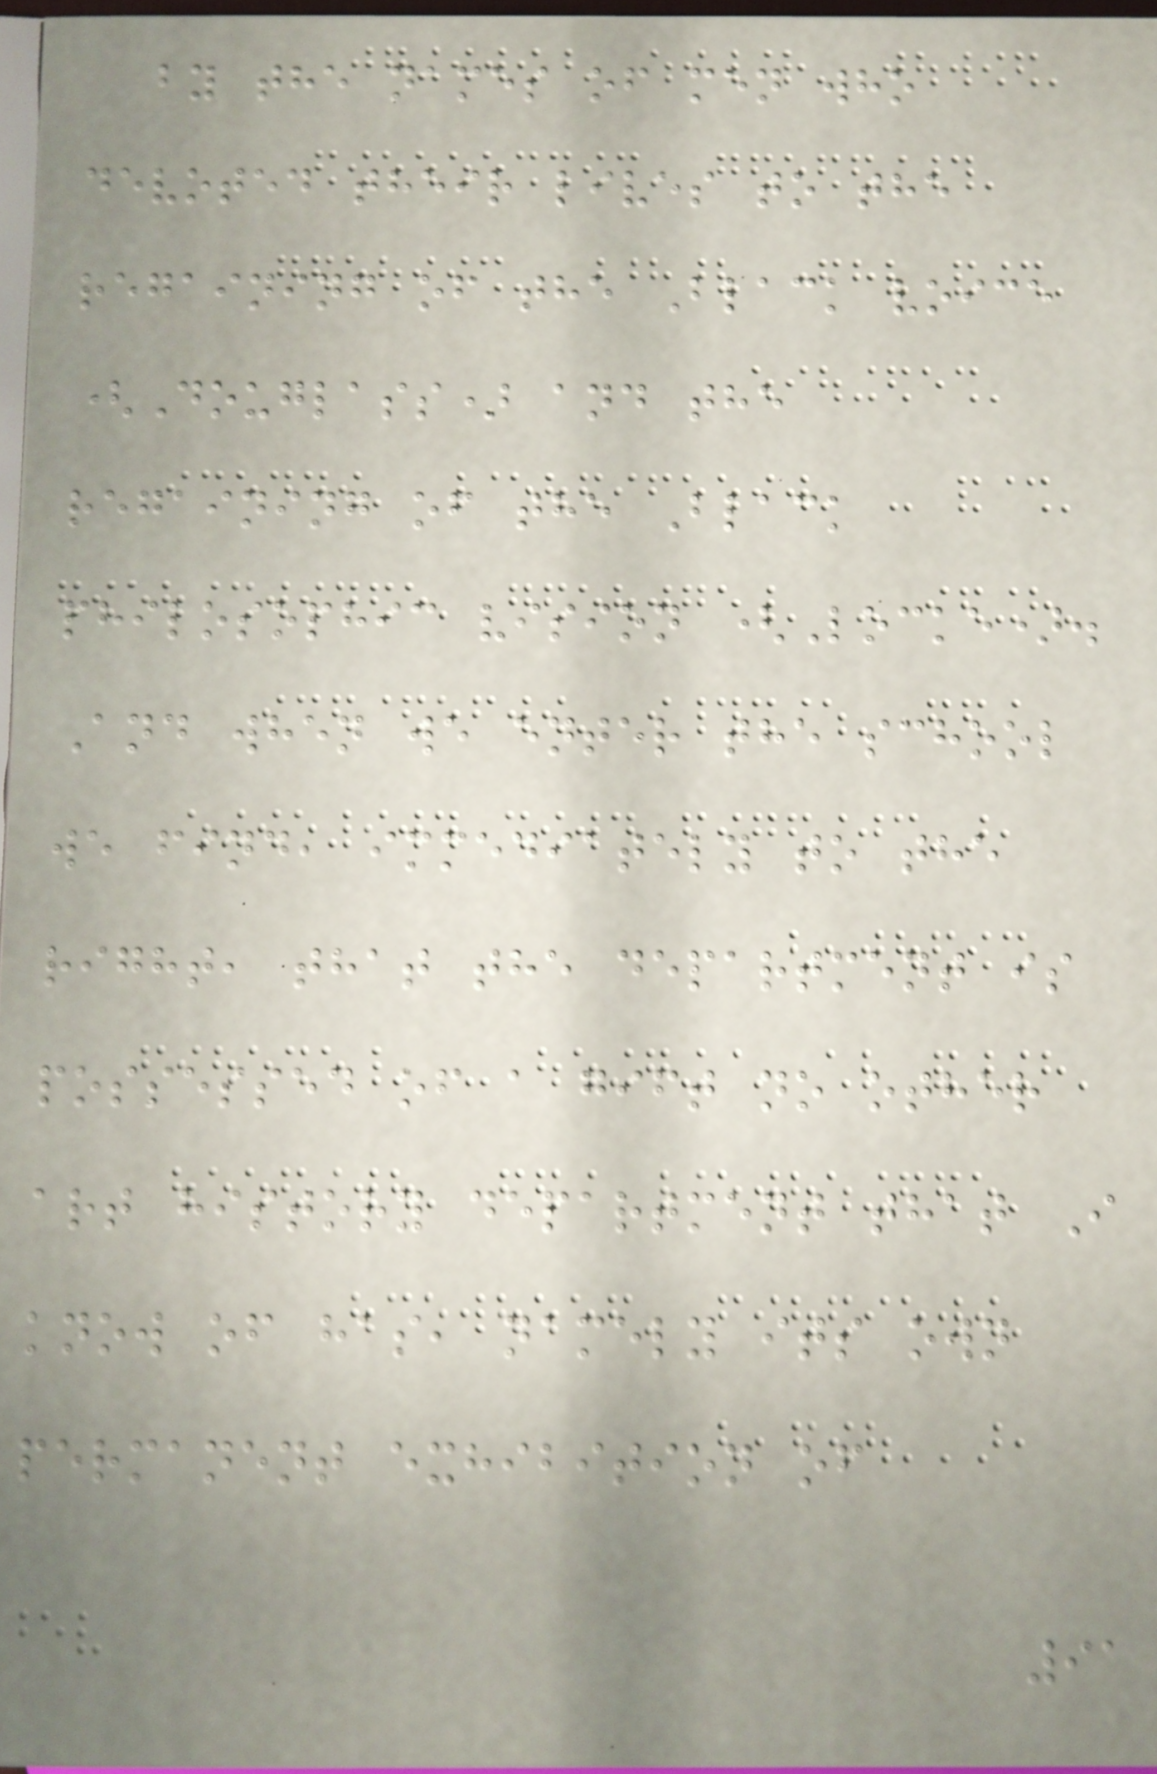by the names of men who
devoted their lives to the
regaining of the Black voice
(Douglass) and the
regaining of the Black
philosophic vision (Locke).
And when we enter the school
we find, immediately to the
right, that the department is
possessed of a gift no other
art history department that I
know of has, namely its own
permanent exhibition of
91
